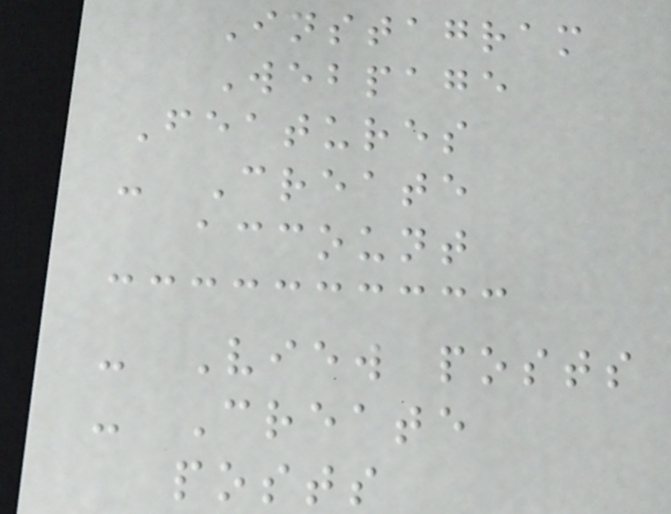Instagram
Webpage
Features
- Create
account
- View posts
- Create
posts
